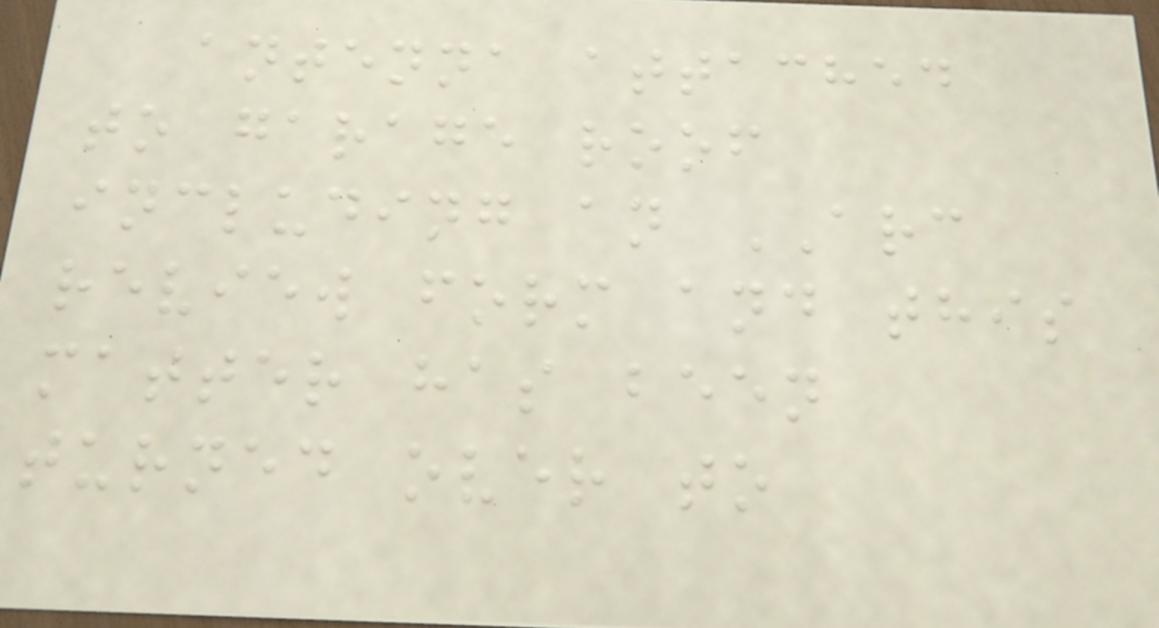antenna attached
to garage roof
including an ARC
review form and this
matter has been
turned over to
